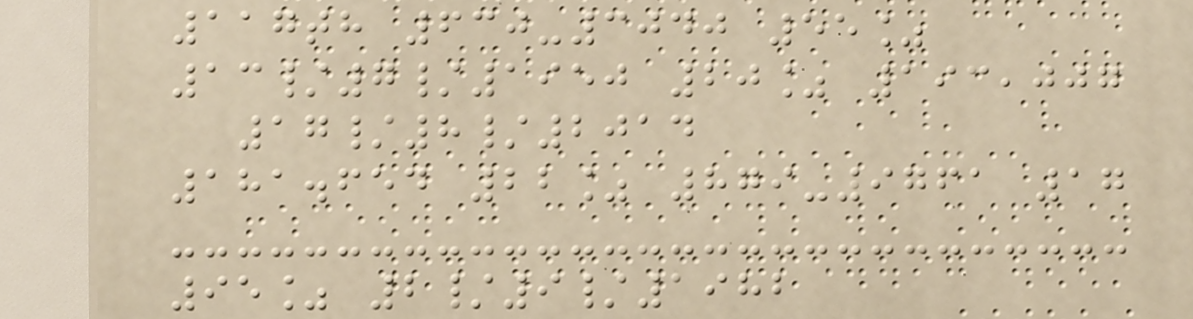117th 630-3040 55%
13/7/1950 20% 193,007
17/8/2014
181.654 22% 879-9761 17
95% 2/9/1982
